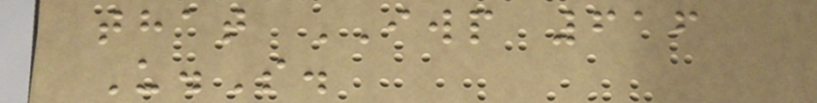that IWP 616
U.S.
